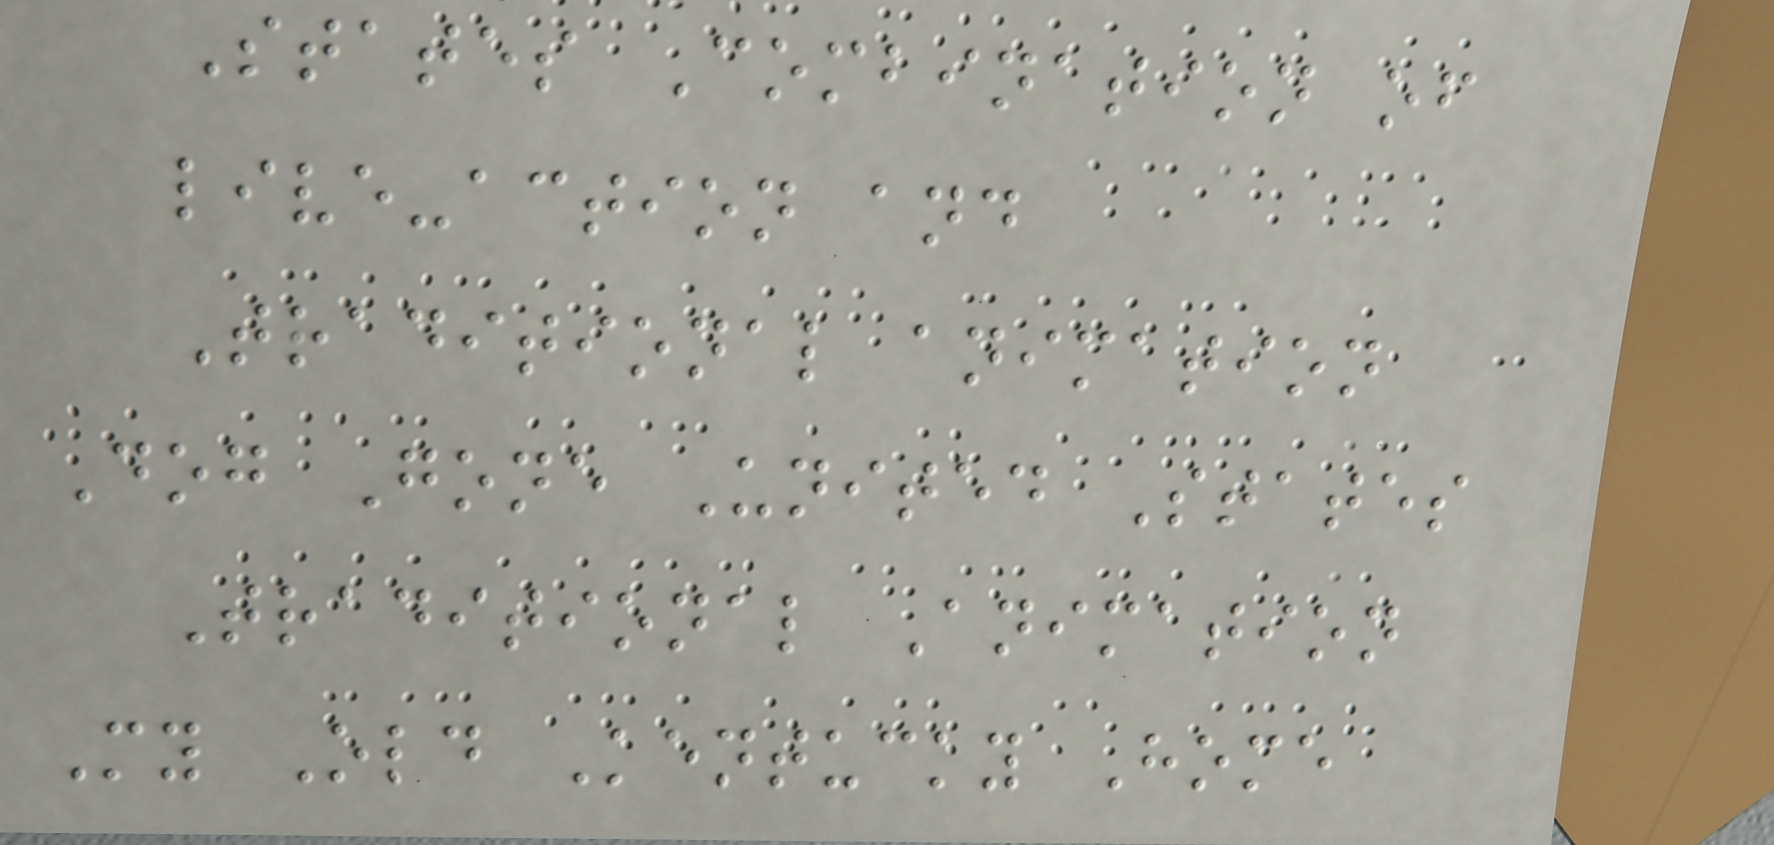States Combination of
live-action and
Traditional animation
Dog Gone United States
Traditional Animation
My Old Kentucky Home
